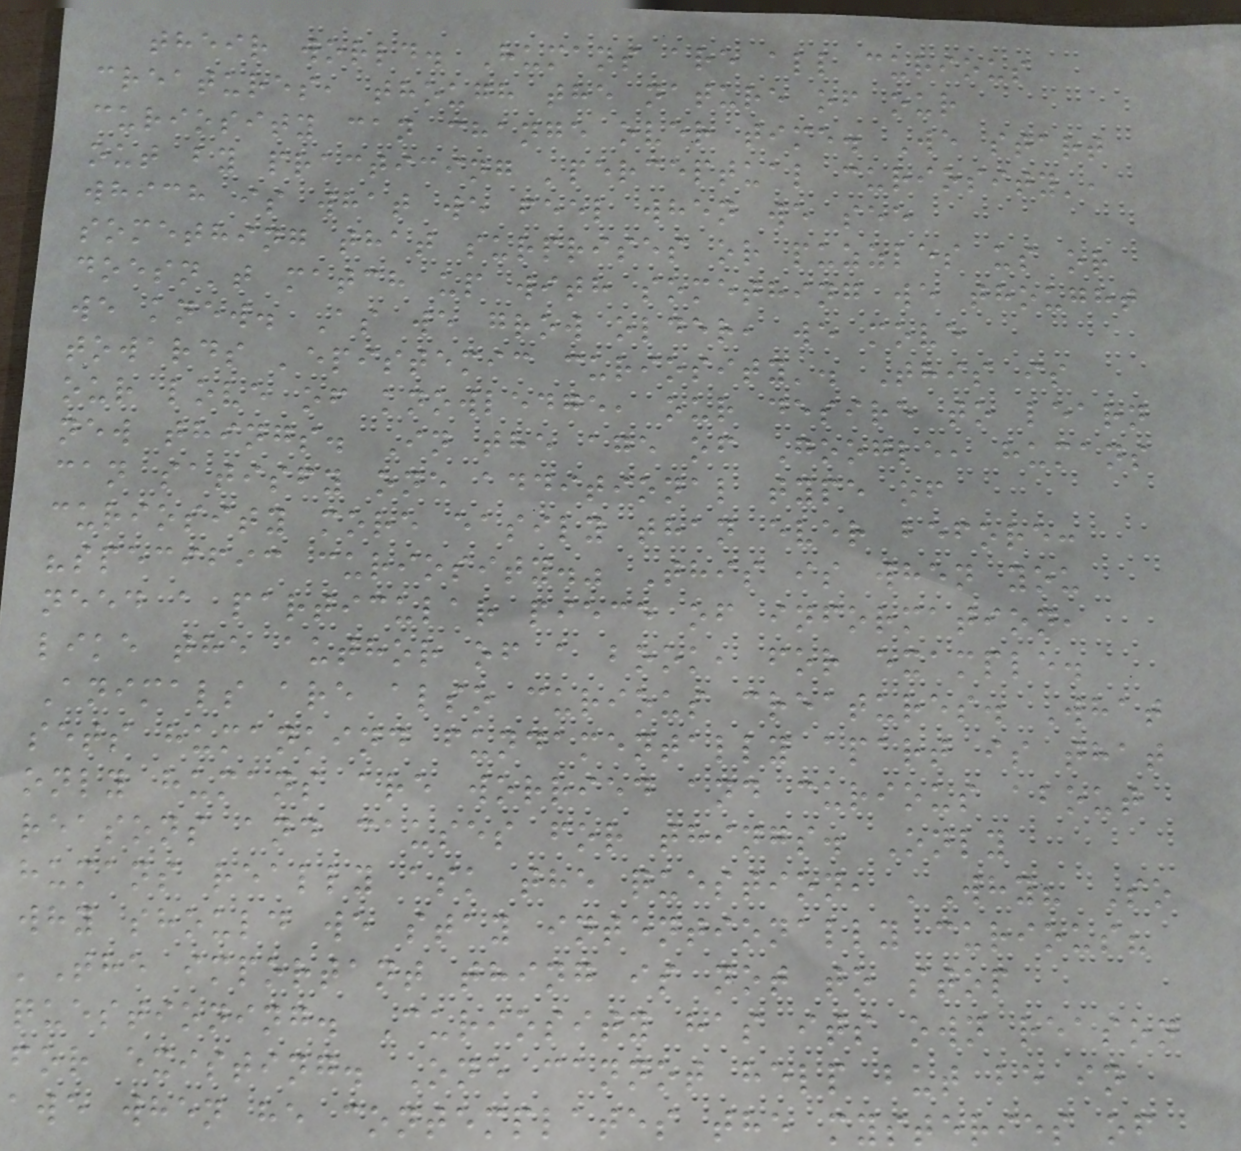their world. Humans are all curious
creatures, though the nature of our
curiosity can change over time. We start
out by practicing 'perceptual curiosity',
which is what we feel when we see
something that surprises or puzzles us or
doesn't match up with something we thought
we knew. As we grow older, we move
towards 'epistemic curiosity'. This is
our love of knowledge, our desire to learn
new things. In the age of Google, humans
can satisfy one additional type of
curiosity more easily than ever before:
"specific curiosity." This is when you
need a particular piece of information,
like the author of a book, for example.
Animals are also curious creatures. What
sets humankind fundamentally apart is that
only humans are worried and curious about
reasons and causes for things. Only
humans really ask the question, 'Why? So
why should we stay intentionally curious?
'The important thing is not to stop
questioning. Curiosity has its own reason
for existing. One cannot help but be in
awe when he contemplates the mysteries of
